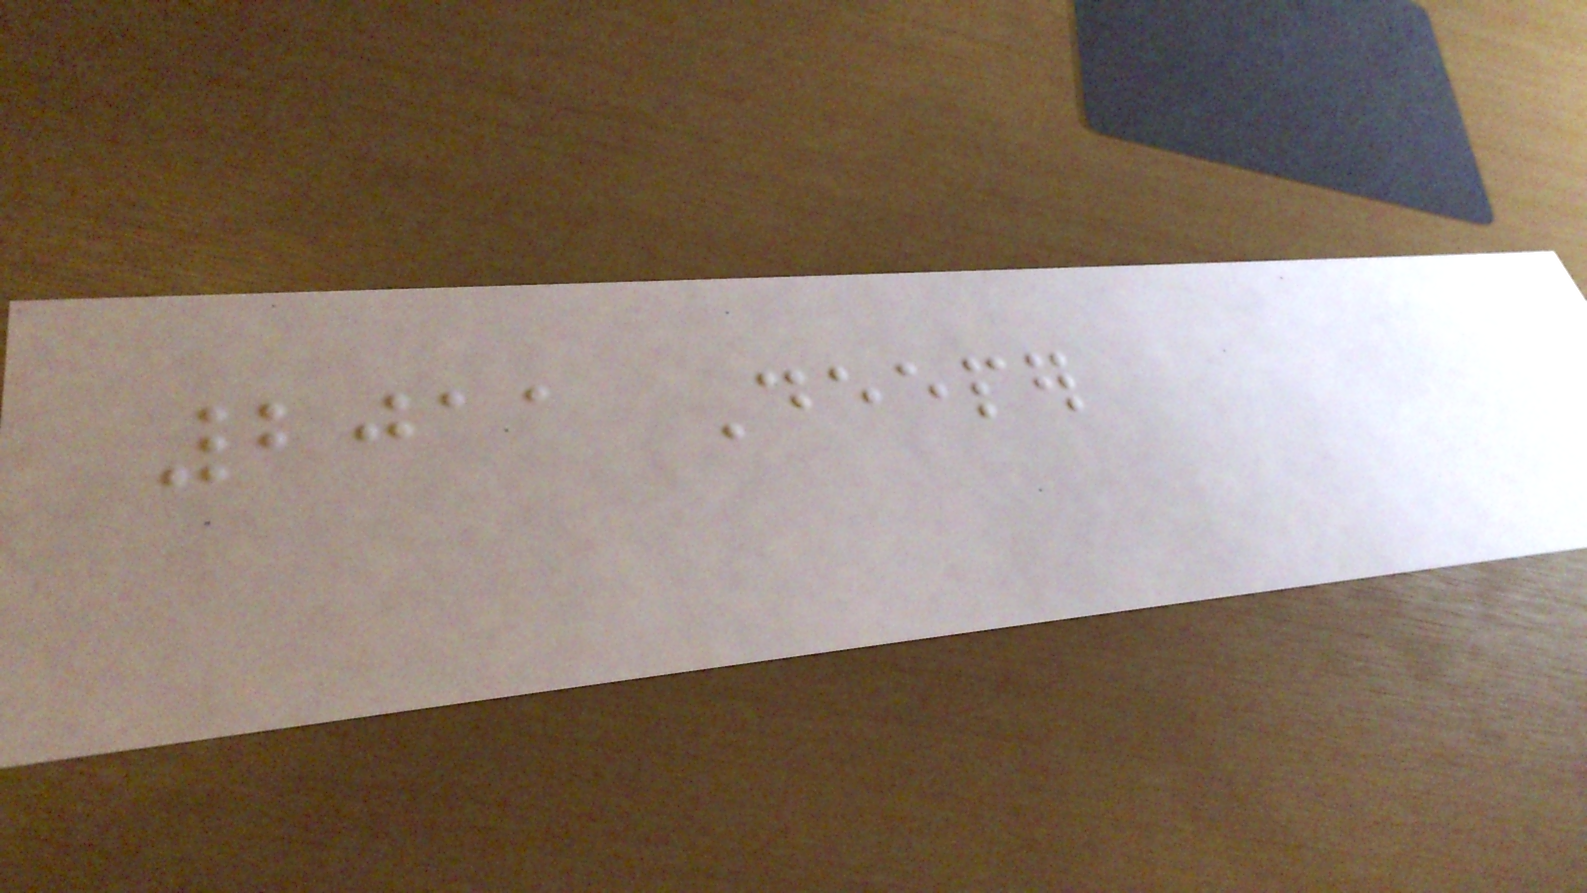2011 Deeper
